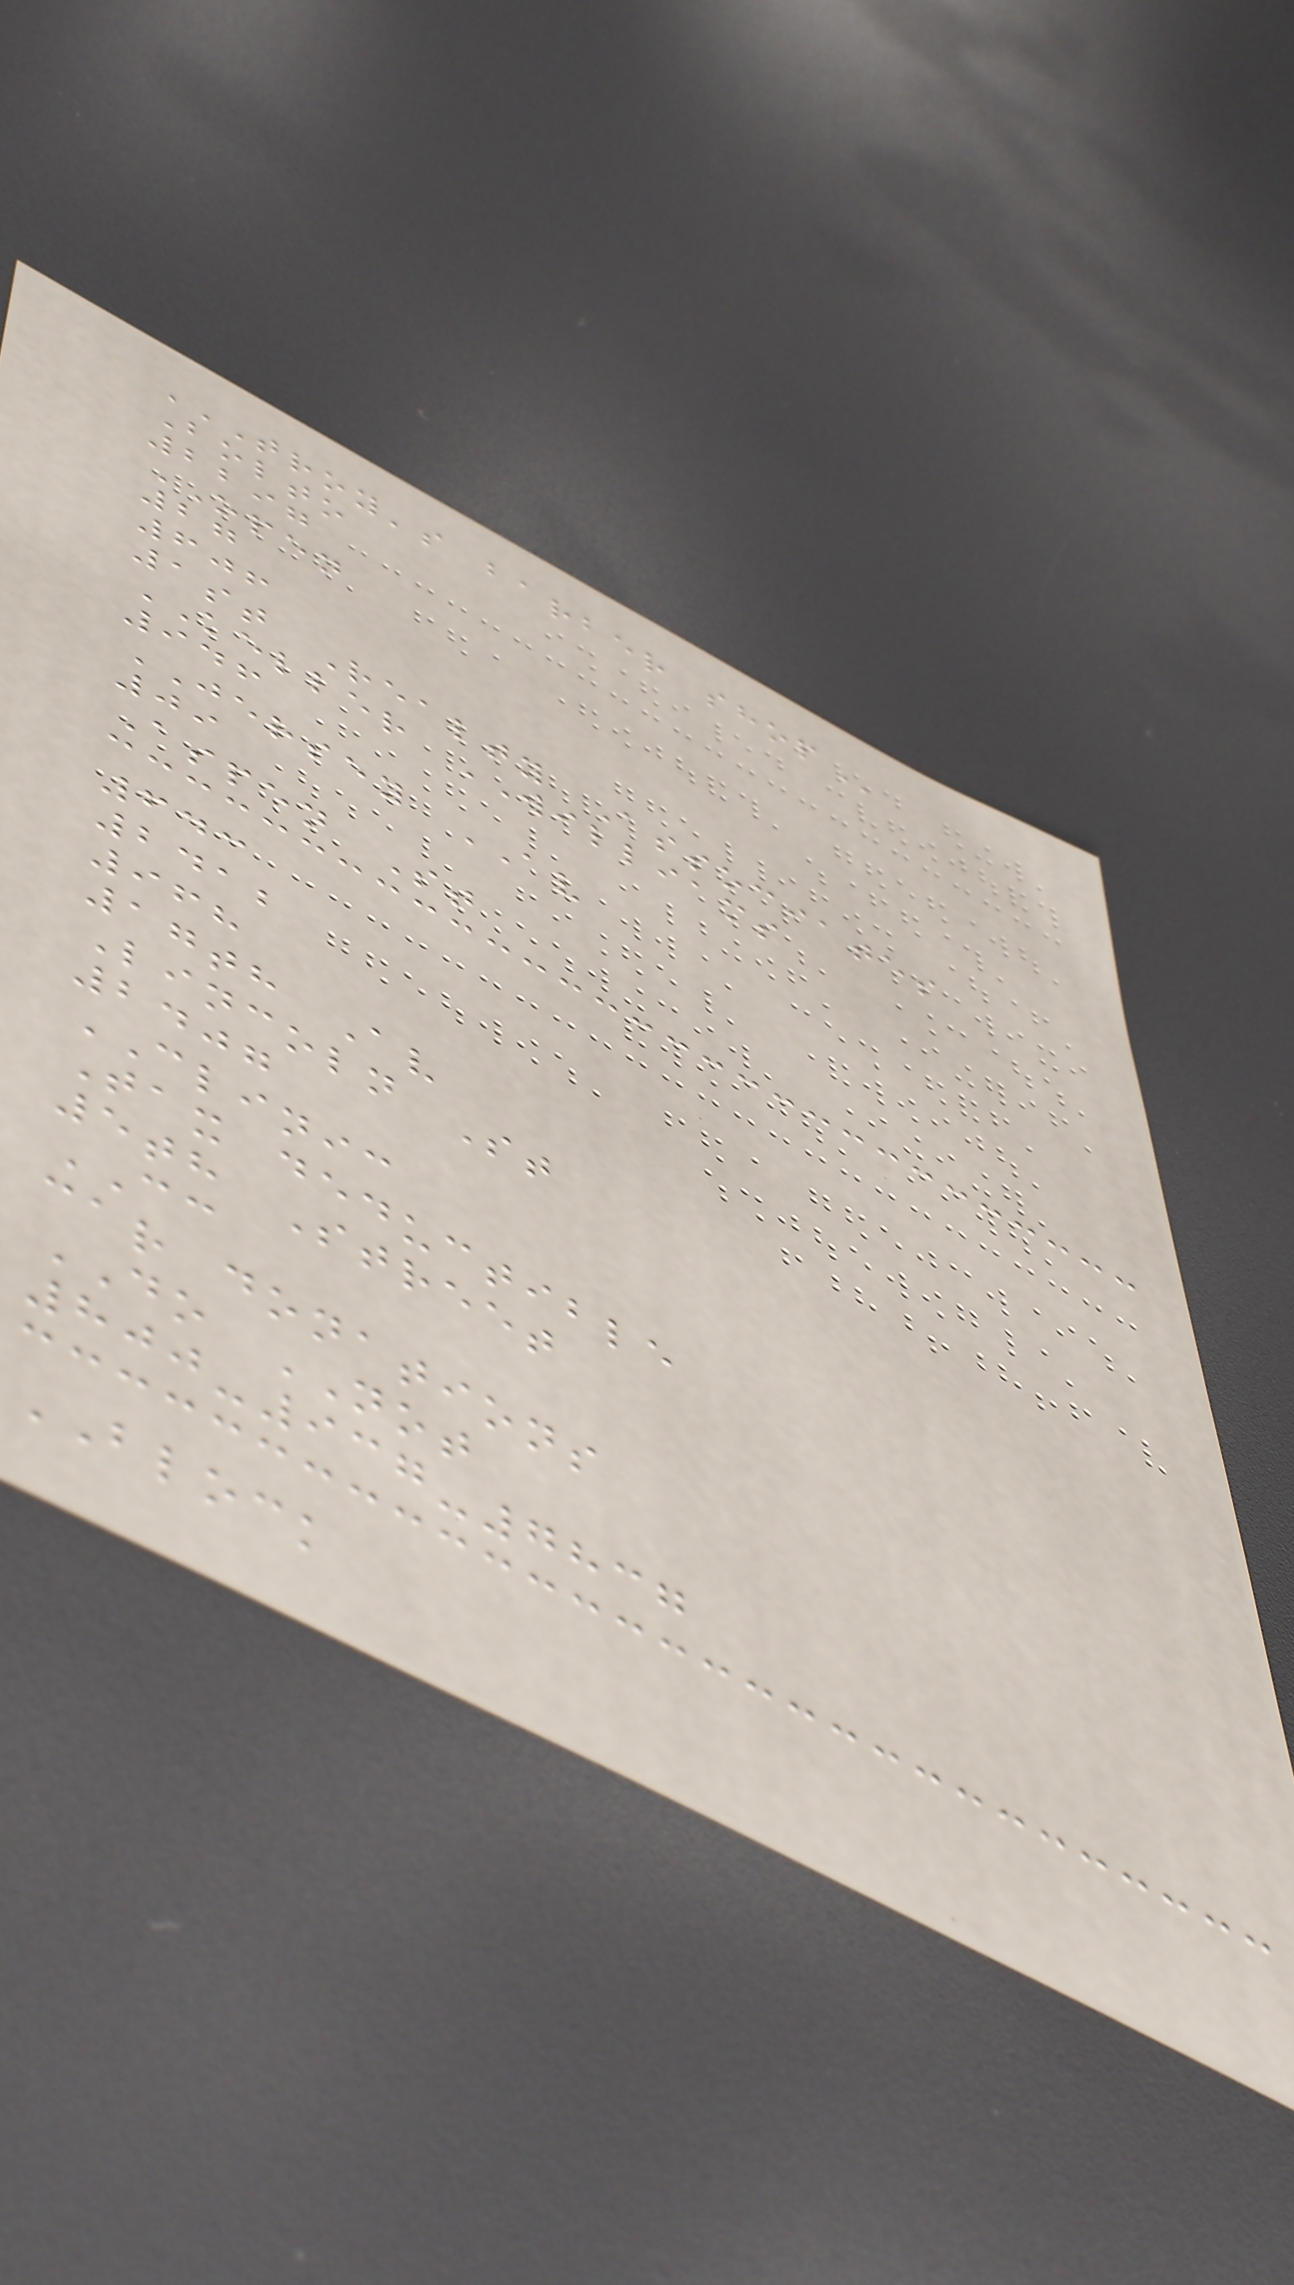TROY'S BARBER SHOP
Bolto
2297
OPEN
27
606
1st Realty Associates
KELLER WILLIAMS
946
JERSEY AV
09
Aspen St
643
2412
968
17th Av
Lincoln St
2407
CLINIC
Tax deductible
5th Street
CC
car donations
DO NOT
800-937-7837
BLOCK
